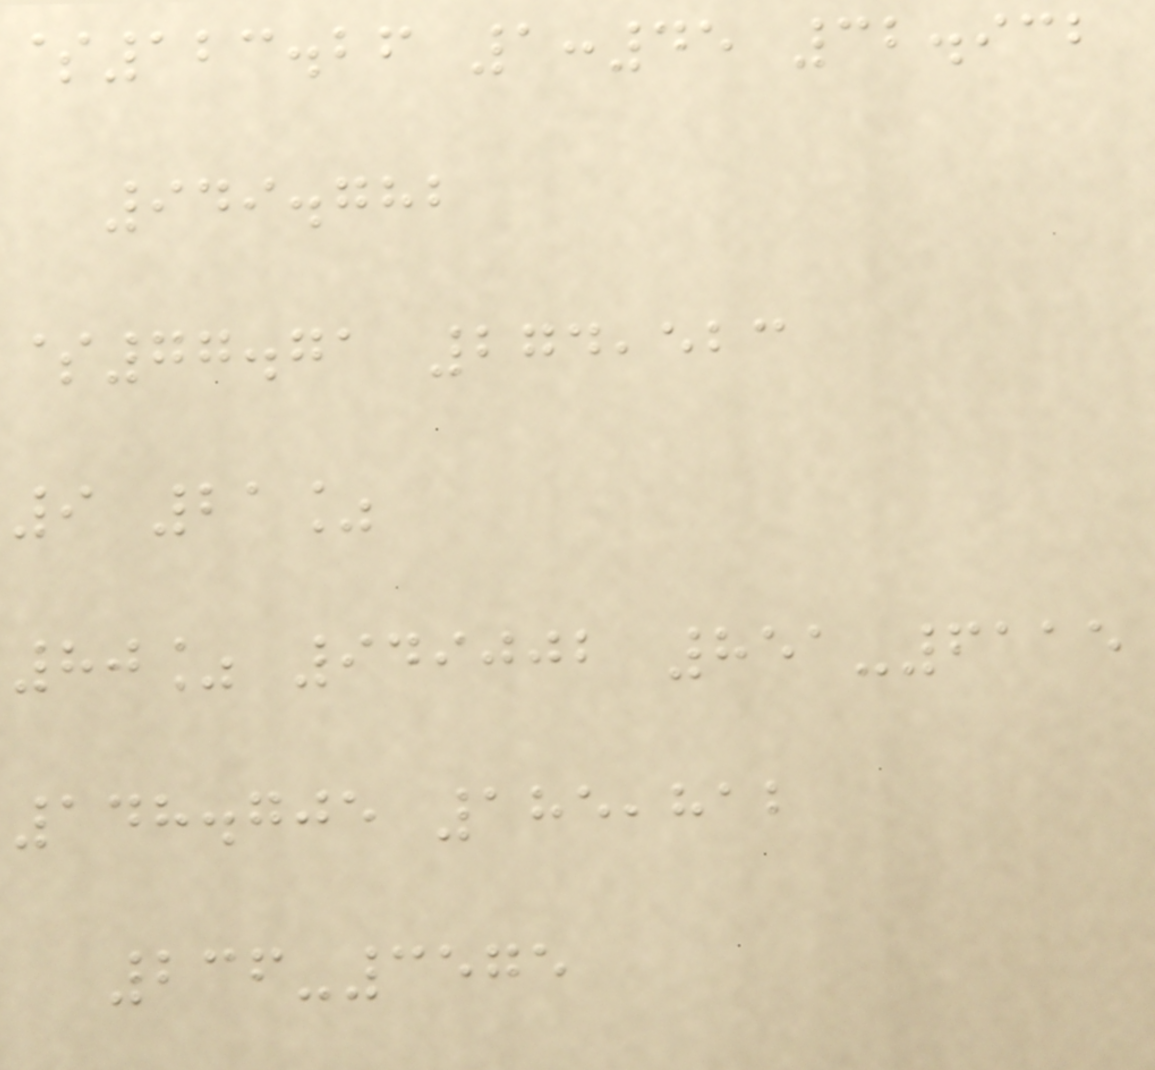$123.26 1:45 32.932
949.782
$77.71 274,523
9 21%
80% 949002 851-6115
148.705 185,812
236-3575
